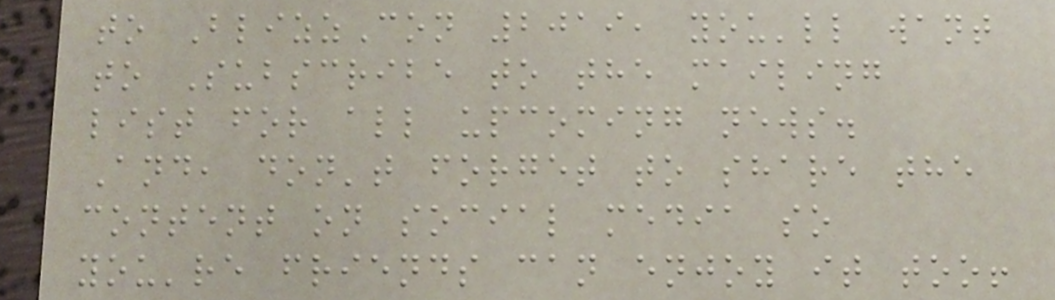to BlizzCon 2019, you'll want
to Subscribe to the mailing
list for all upcoming news.
And, don't forget to share the
content on social media so
you're friends can enjoy it too!
